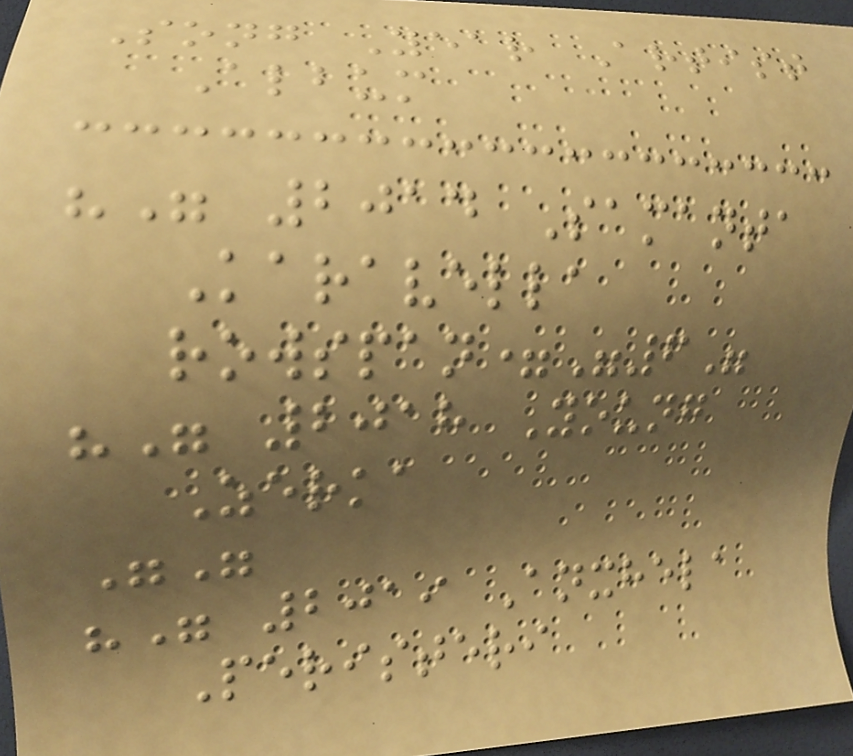Song Year Artist
Album
"" 2014 Samanta
Karavella
rowspan="6"
"" 2018 Young
Zerka
""
"" 2019 Anxhela
Peristeri
